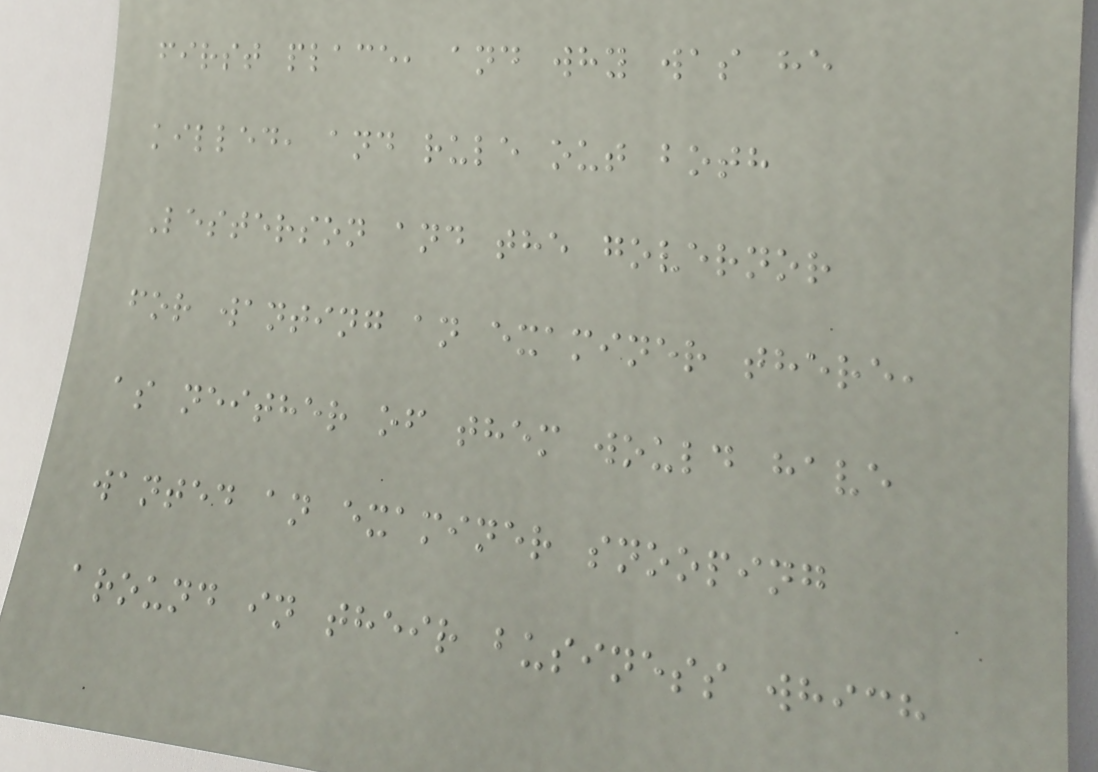first place, and why was he
killed, and rule out both
Lesterson and the governor
for wanting an examiner there,
as neither of them would have
wanted an examiner snooping
around in their business which
